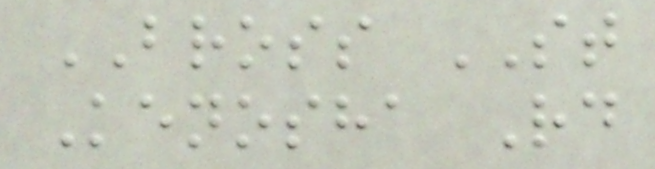BROSS ST
Kenosha Rd
